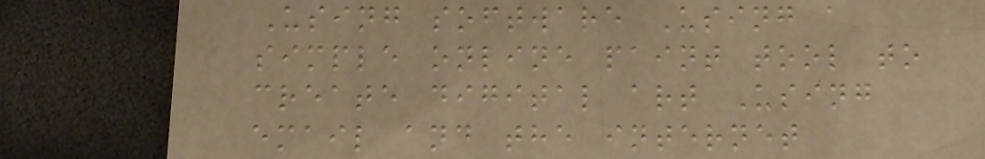Using software Using a
simple online paint tool to
create digital art Using
email and the internet
